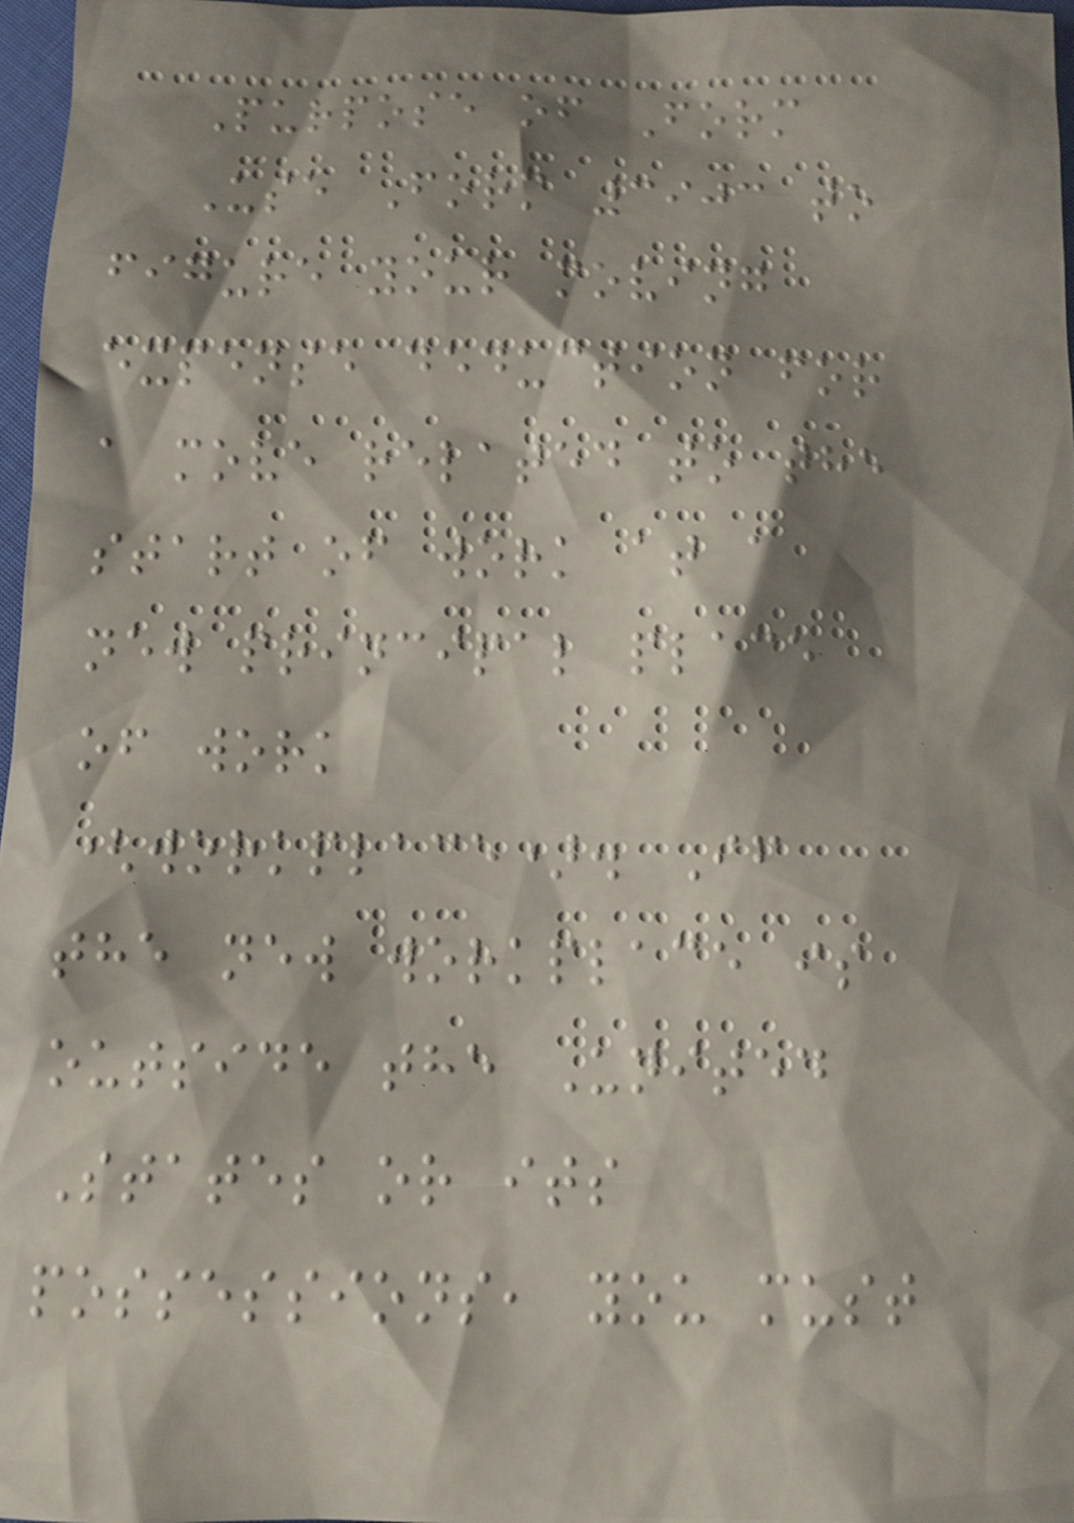Purpose of Form
Use Form 3903 to
figure your moving
expense deduction for
a move related to the
start of work at a
new principal place
of work
(workplace). If
the new workplace is
outside the United
States or its
possessions, you must
